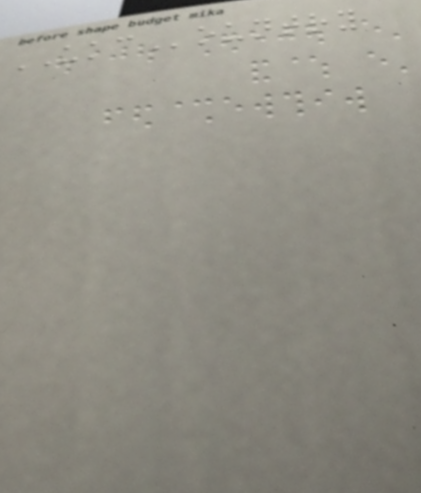UKCountry
